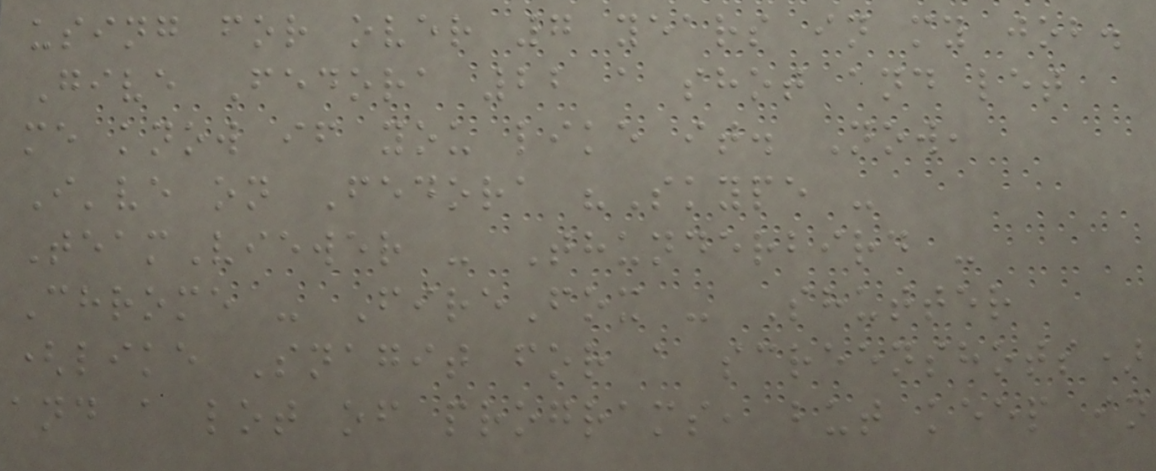using for over 7 years in my job.
Give Fedora 22 a shot and let
me know if you like it. Now,
I've on Fedora "Skype -
TeamViewer - Thunderbird -
Chrome - FireFox - Shutter
(like Snagit for a screenshots)
and a lot of programs, but keep in
